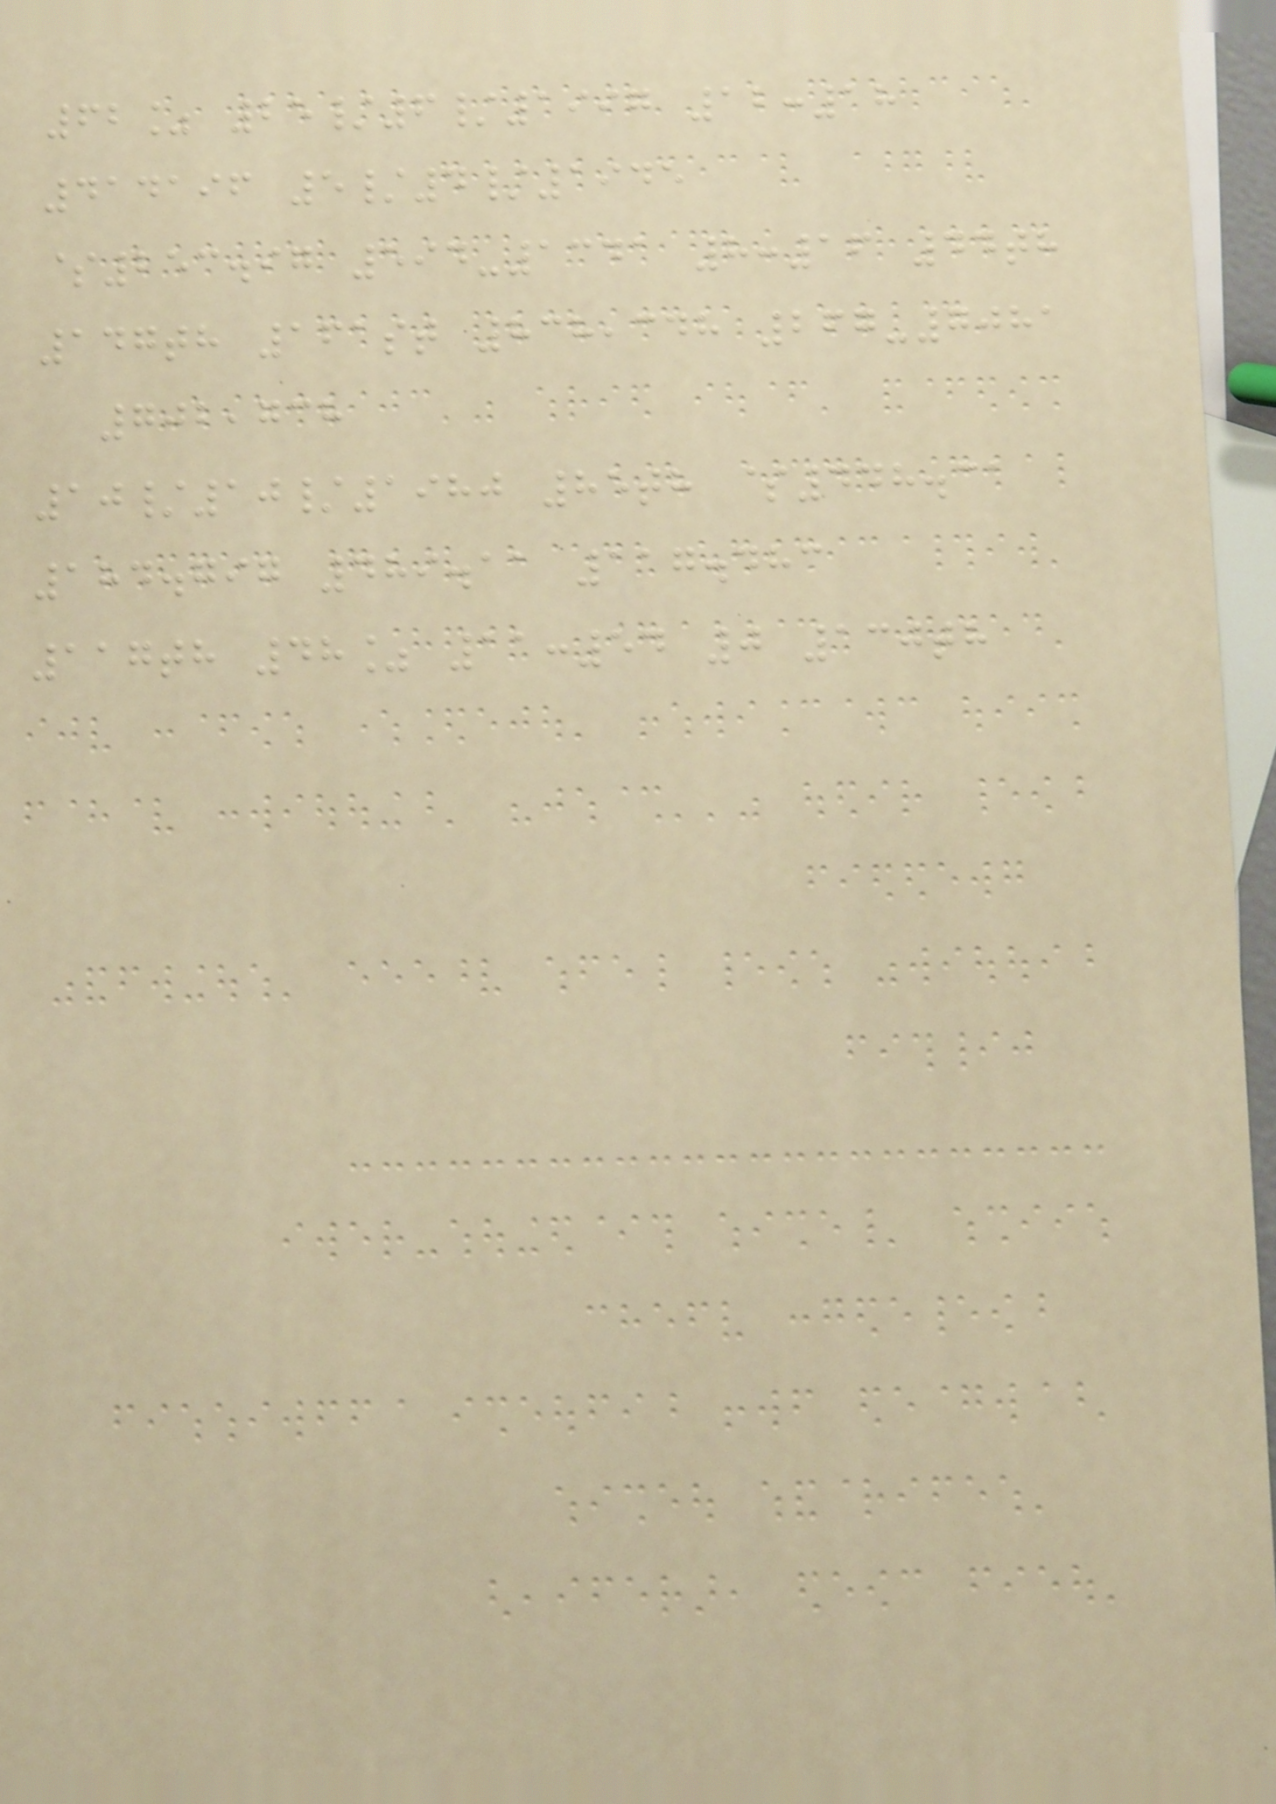62% 25/6/1997 12:18
414196 5/4/1945
$253.97 594-1341 8:16 44th
147th 161st 838,348 267-7081
702,738
10/10/1980 85th $448.31
184.797 489.11 117.483
117th 48% 11:54 0 130th
